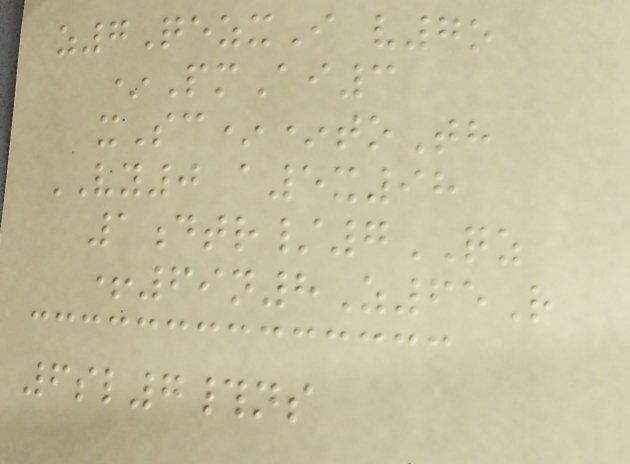z7QezxI v7o
*PmAi3
xSc**toTh
VY0 a5x98
1dtr/7QZ
+69n8Z65R
6sl7#ns
